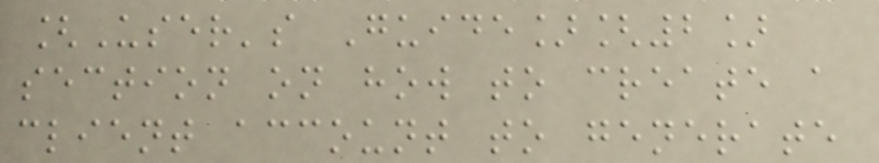[User's Guide][2]
section on how to create a
client account to generate
